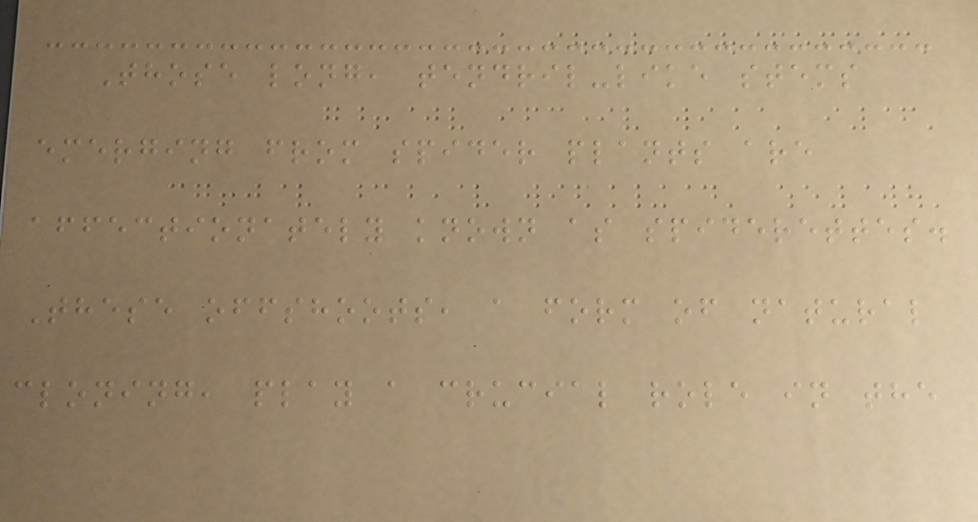Those long, tendril-like stems
emerging from spider plants are
affectionately known as spiderettes.
These offshoots, a form of natural
cloning, play a crucial role in the
